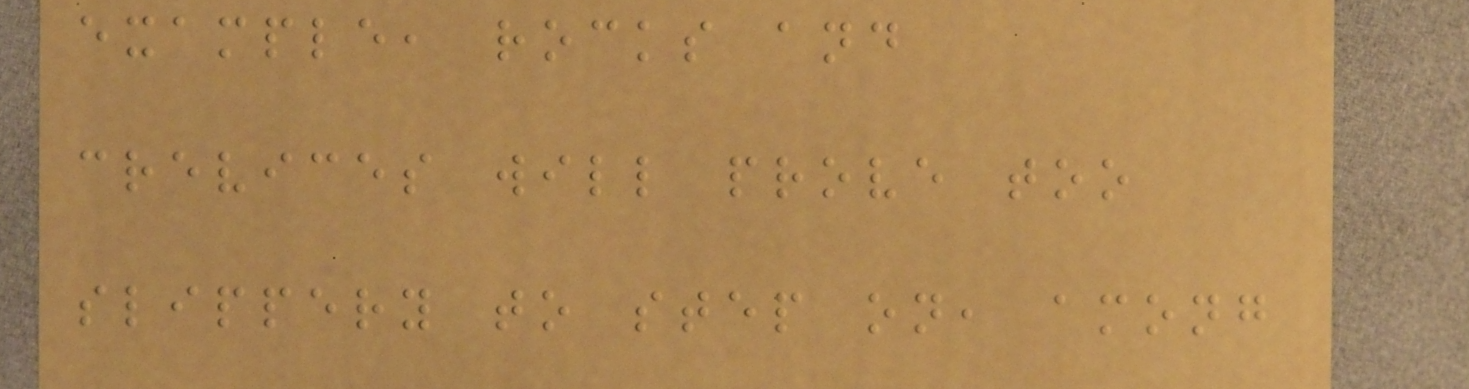example, rocks and
crevices will prove too
slippery to step on, among
